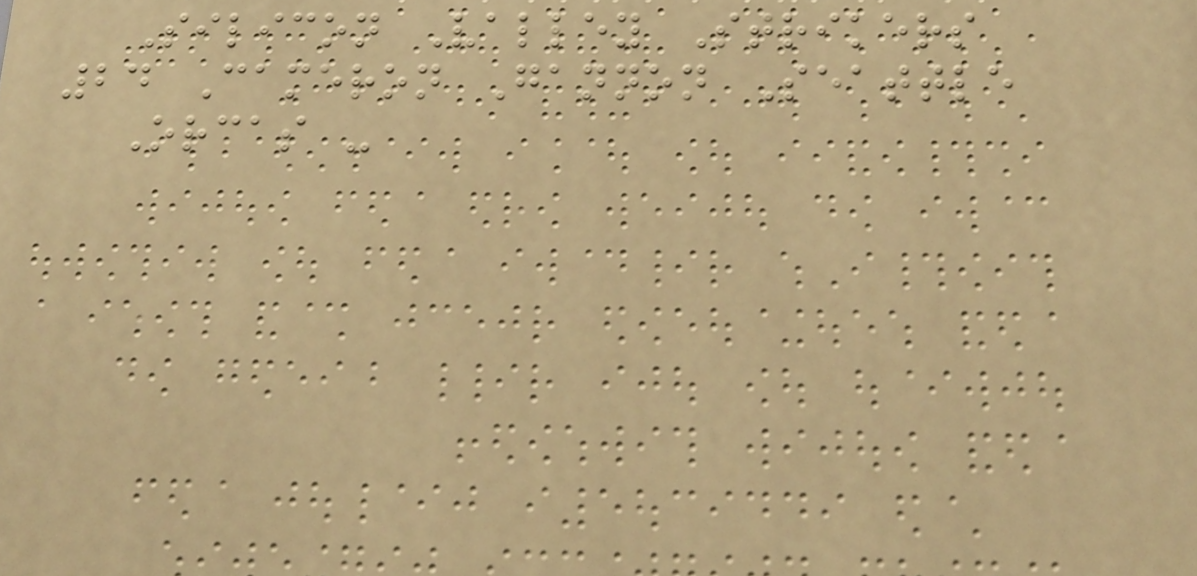Silicon Valley Strikers
24 Cameron Gannon Seattle
Orcas -
